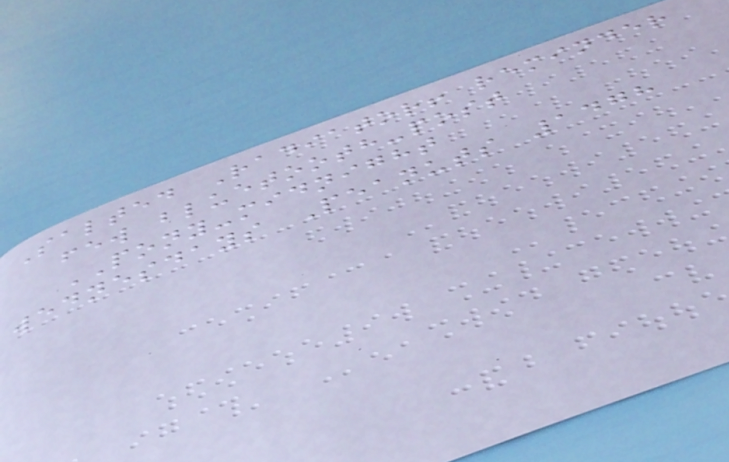Salted Radiator! reminder
few bluetooth-post
PONY-midnight
wednesdays Peanuts 1478
